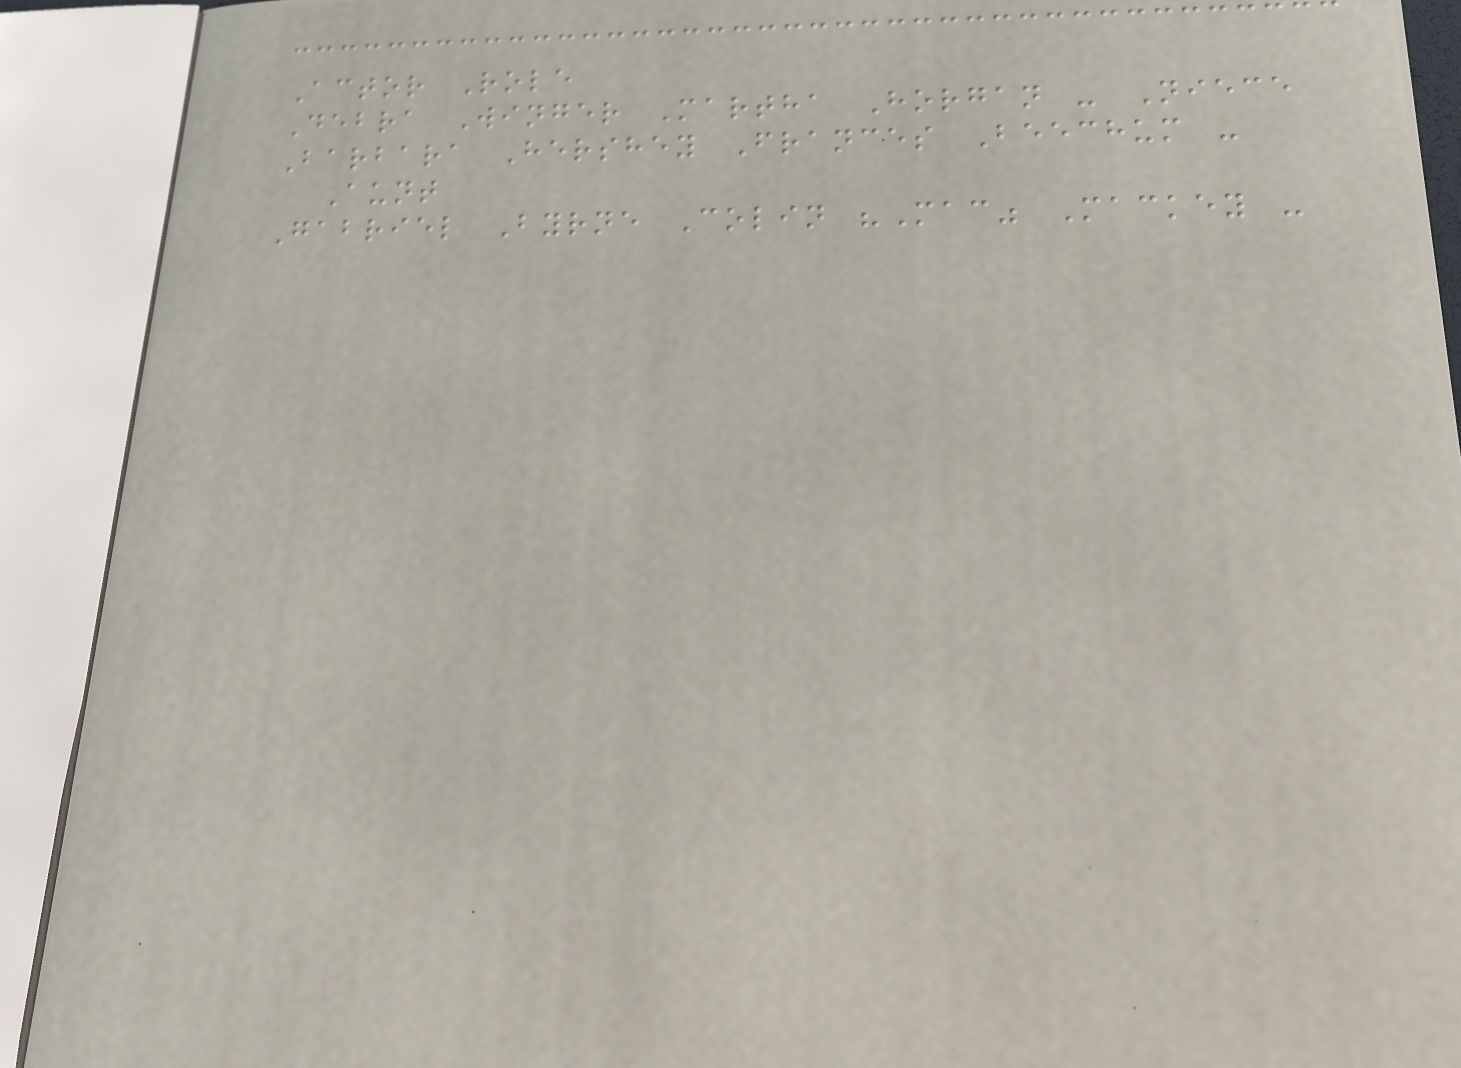Actor Role
Debra Winger Martha Horgan - Niece
Barbara Hershey Frances Beechum -
Aunt
Gabriel Byrne Colin "Mac" Mackey -
